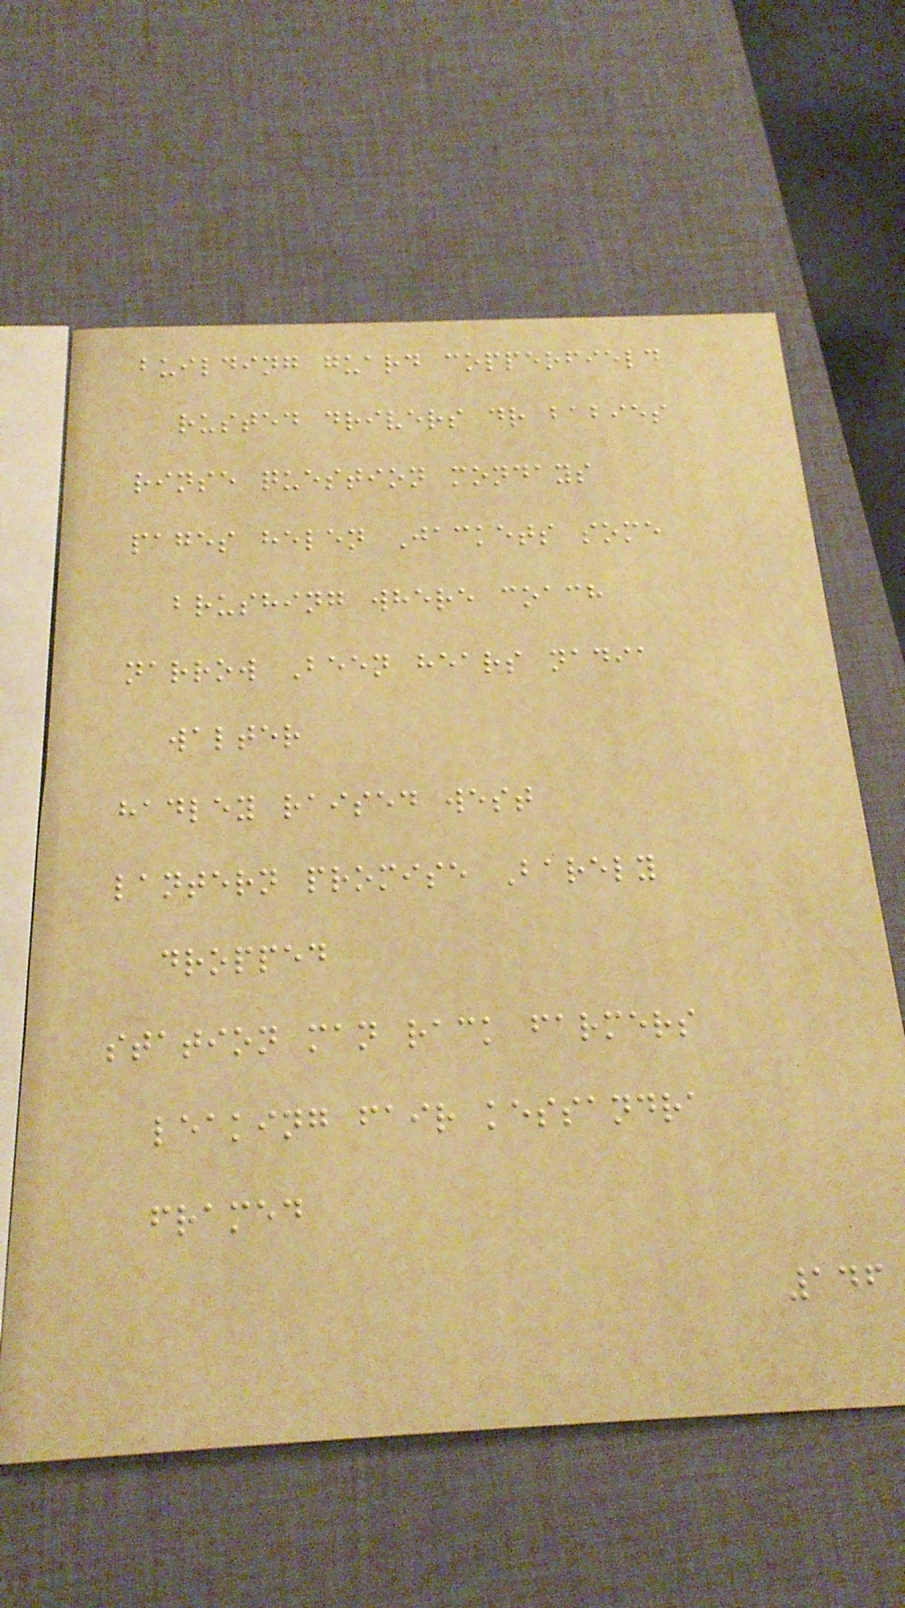building guard copperfield
rusted drivers dr babies
rinse question mondays
pages helen Jackets some
brushing where coach
narrow Been hears nadia
walter
hadley raised west
lantern promise Barely
dropped
station man rack farmers
leaking fair kessandra
framed
146
